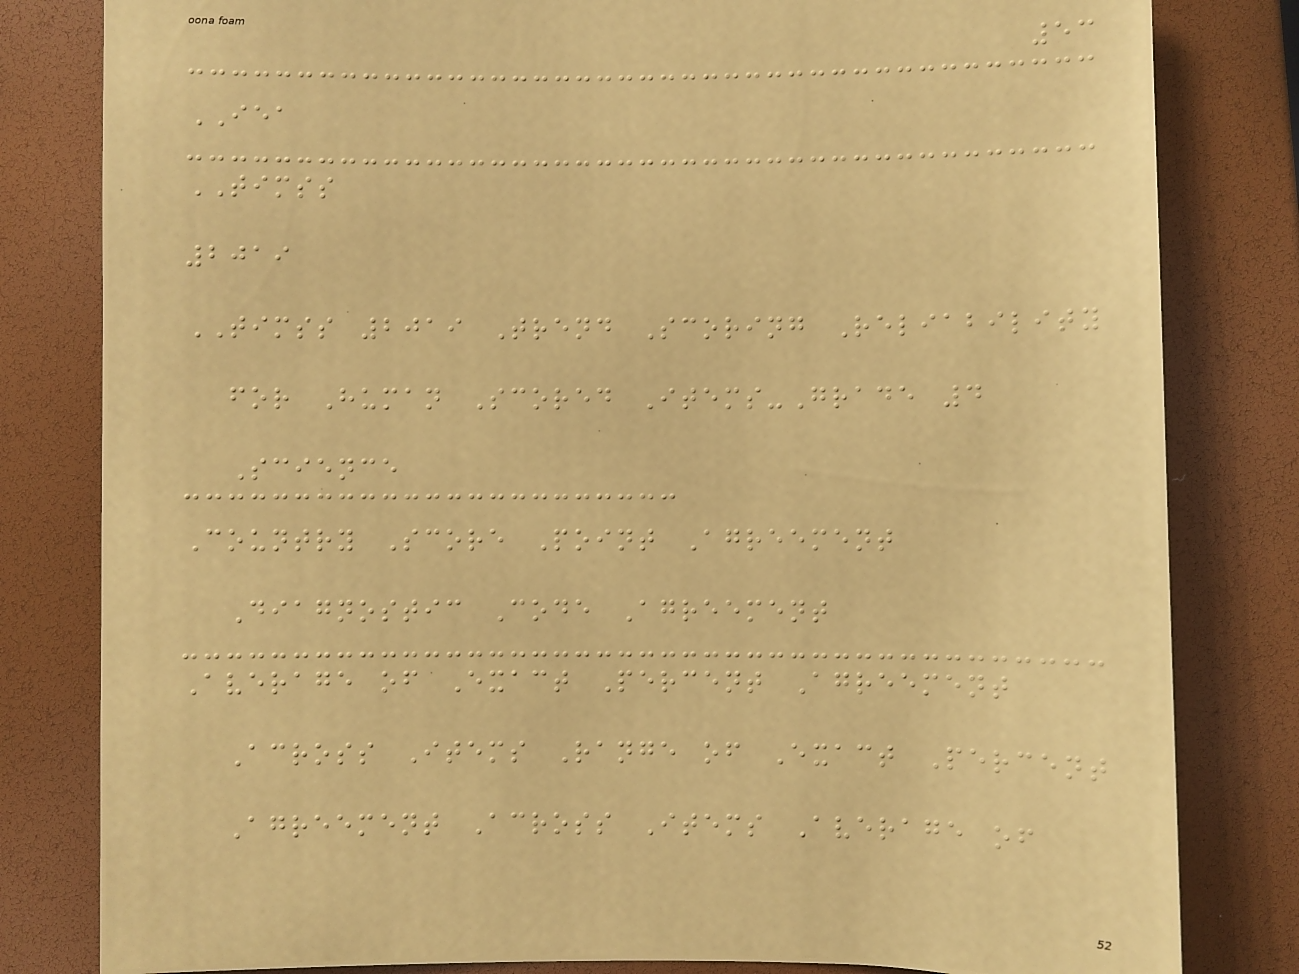53
IEA
TIMSS
2019
TIMSS 2019 Trend Scoring Reliability
for Human Scored Items-Grade 4
Science
Country Score Point Agreement
Diagnostic Code Agreement
Average of Exact Percent Agreement
Across Items Range of Exact Percent
Agreement Across Items Average of
